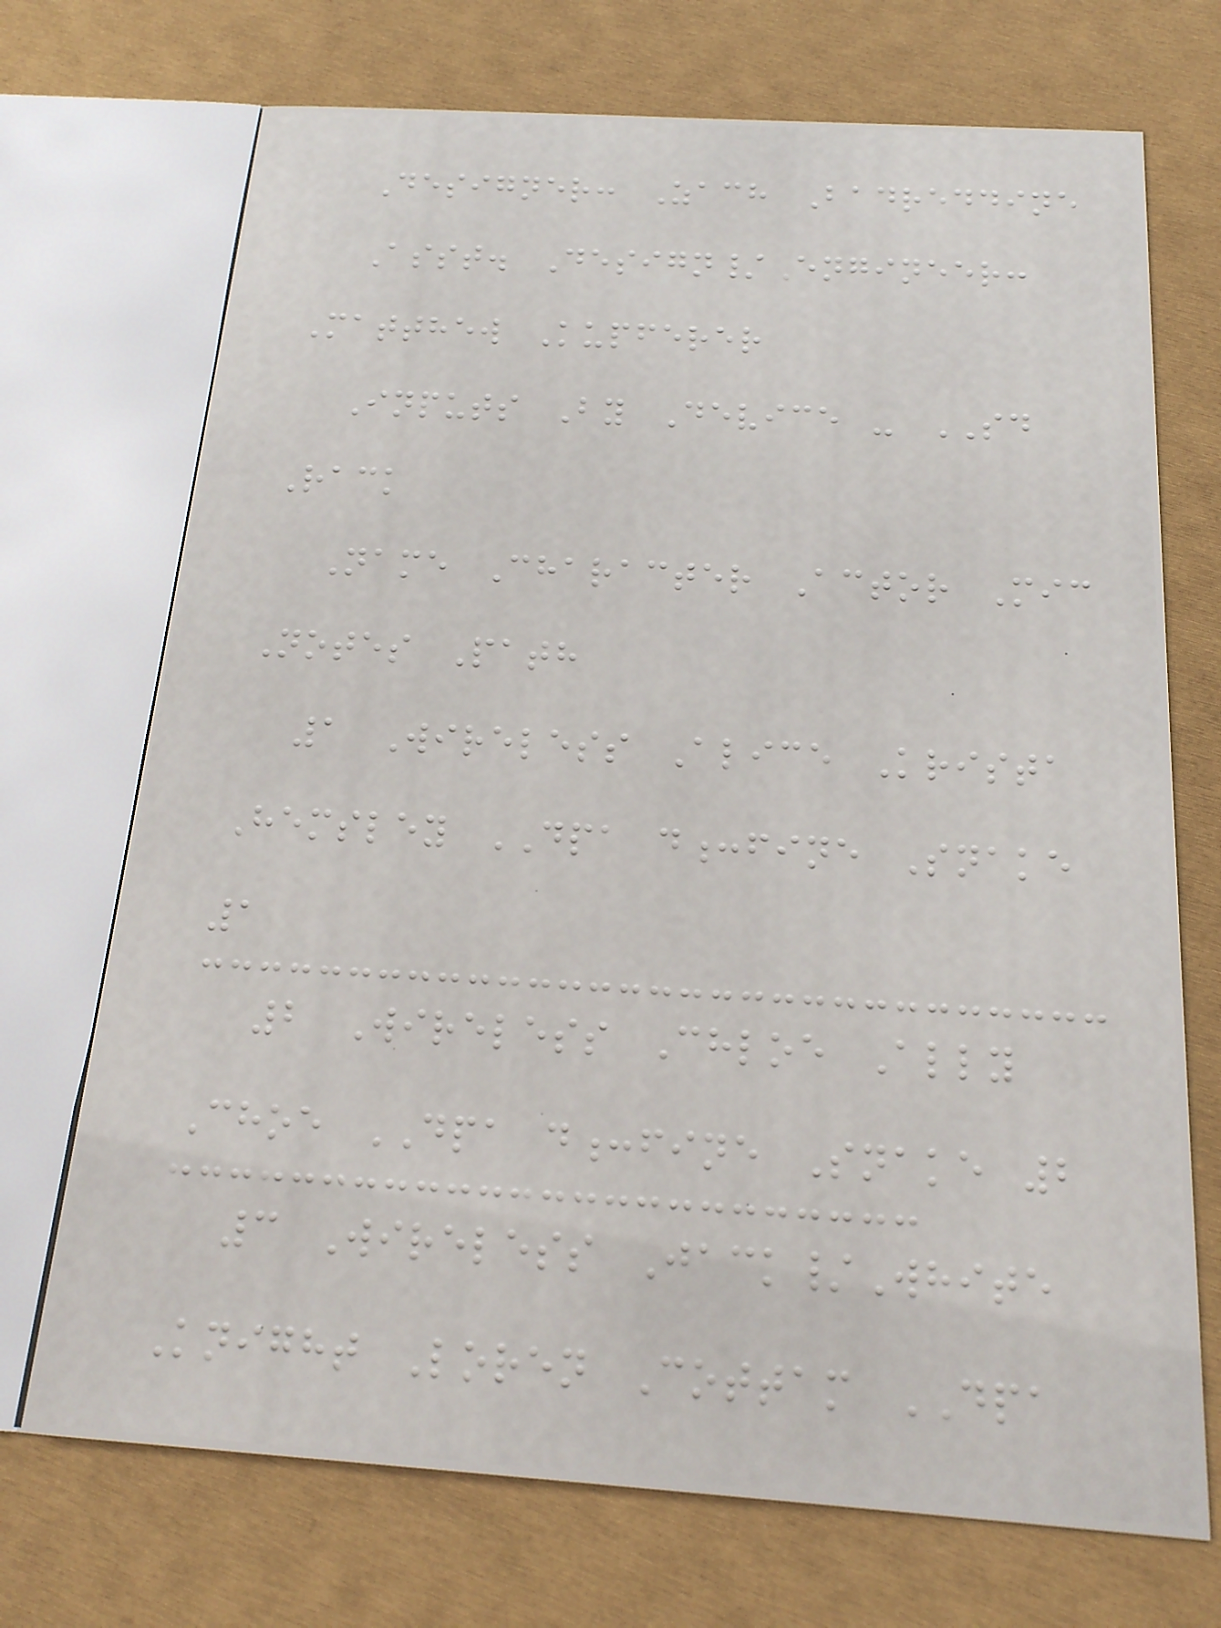Designer: Zach Badreddine
Asst. Design/Engineer:
Matthew Kupferer
Inputs By Device - SD
Rack
Name Character Actor Mic
Notes Path
1 Wireless Alice Krista
Hemsley DPA d:fine Snake
1
2 Wireless Chloe Ally
Choe DPA d:fine Snake 2
3 Wireless Jack/White
Knight Loren Cottam DPA
